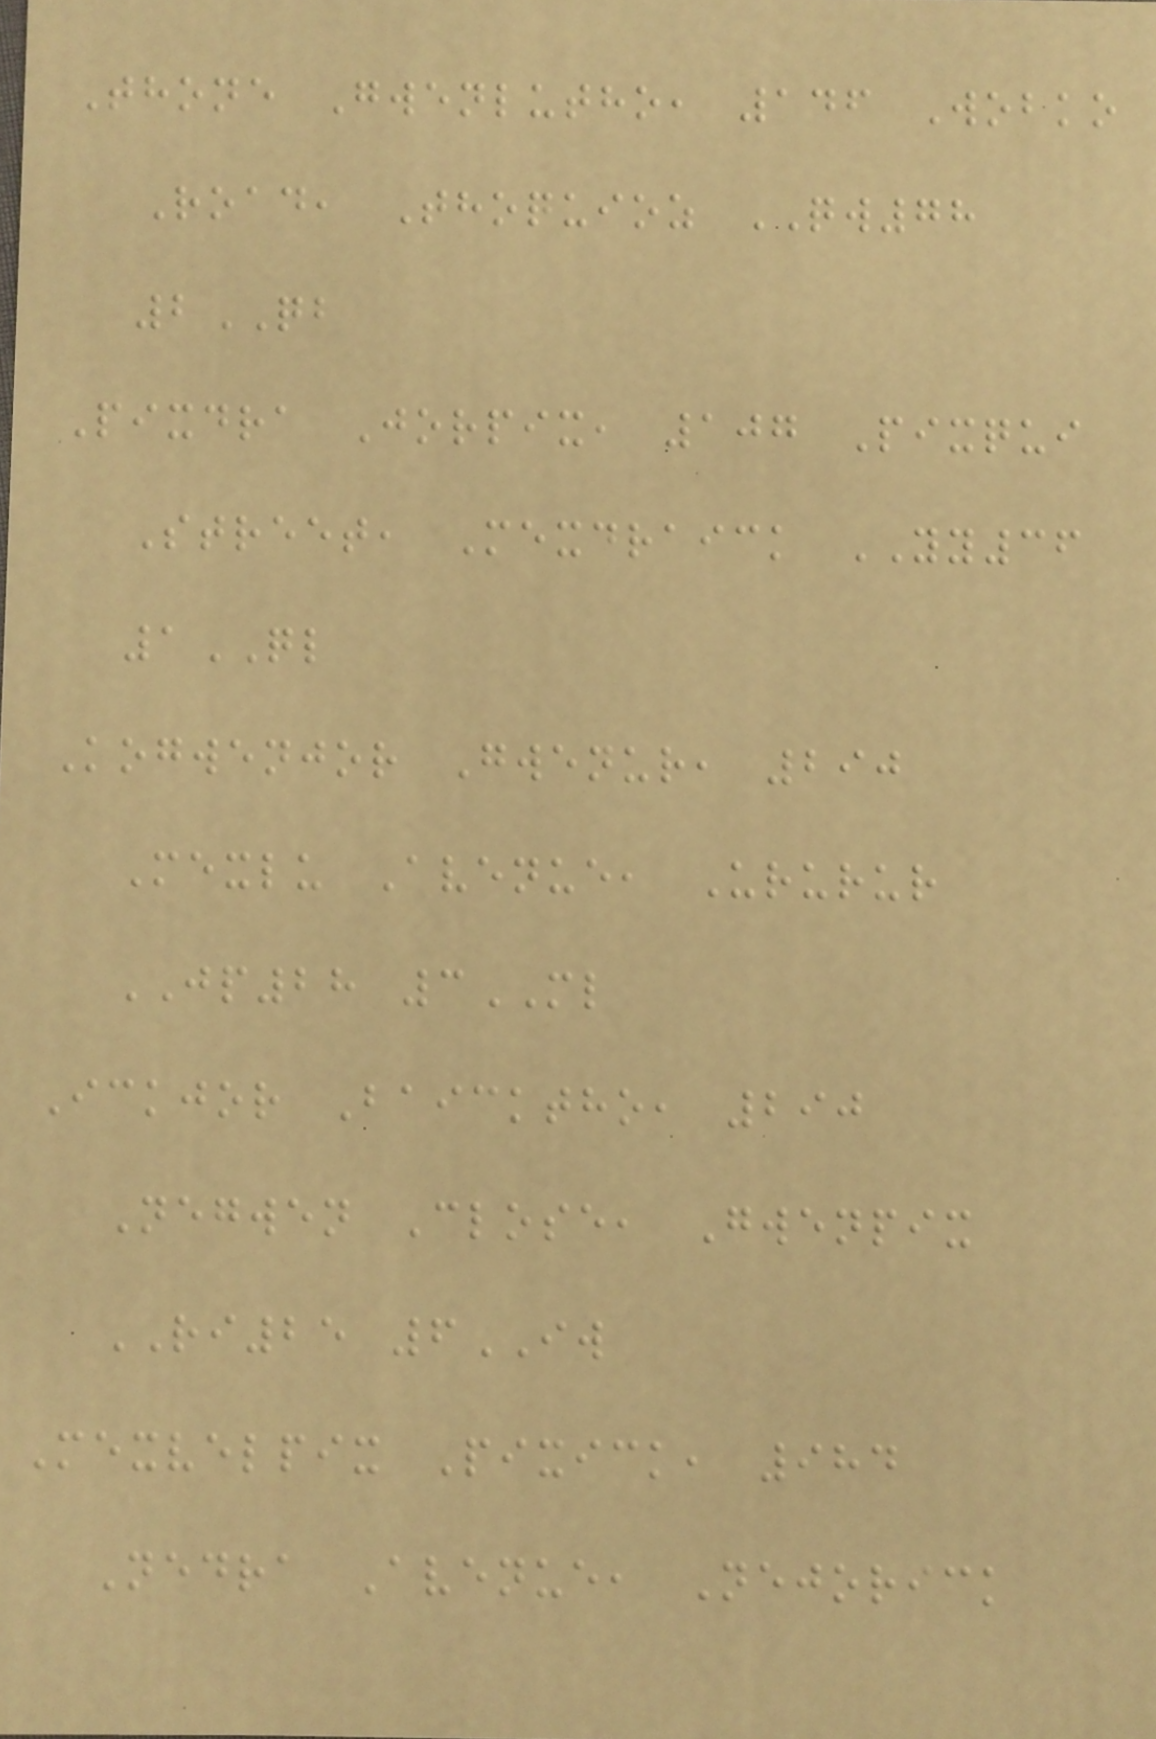Thone Gwenlutho, 146 Wobko
Road, Thoquioz QW78
2QB
Pixdra Jorpix, 107 Pixqui
Street, Mexdraick YY36
1QL
Kogwenjor Gwenur, 290
Mexlu Avenue, Ururur
JP28 3ML
Ickjor Baicktho, 290
Negwen Close, Gwenpix
RI25 6IW
Mexvelpix Pixick, 984
Nedra Avenue, Nejorick
